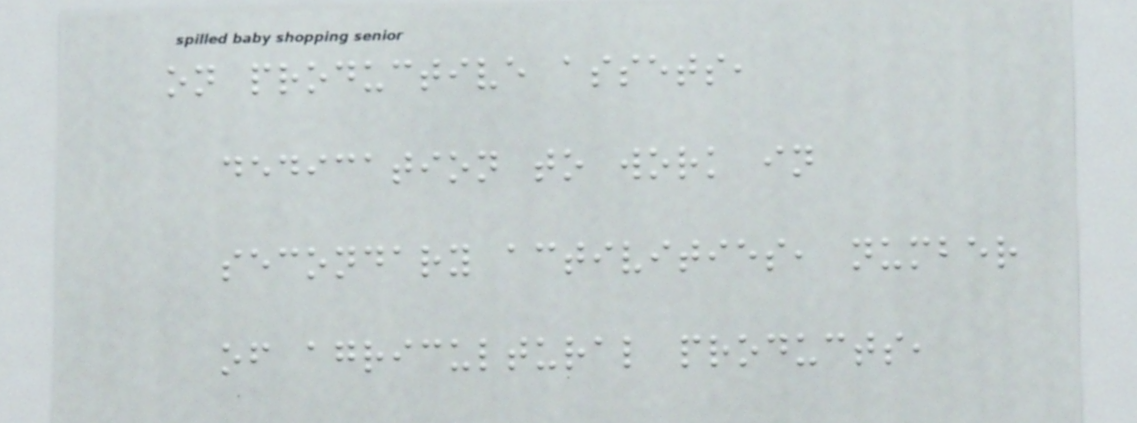on productive assets,
dedication to work in
secondary activities, number
of agricultural products,
